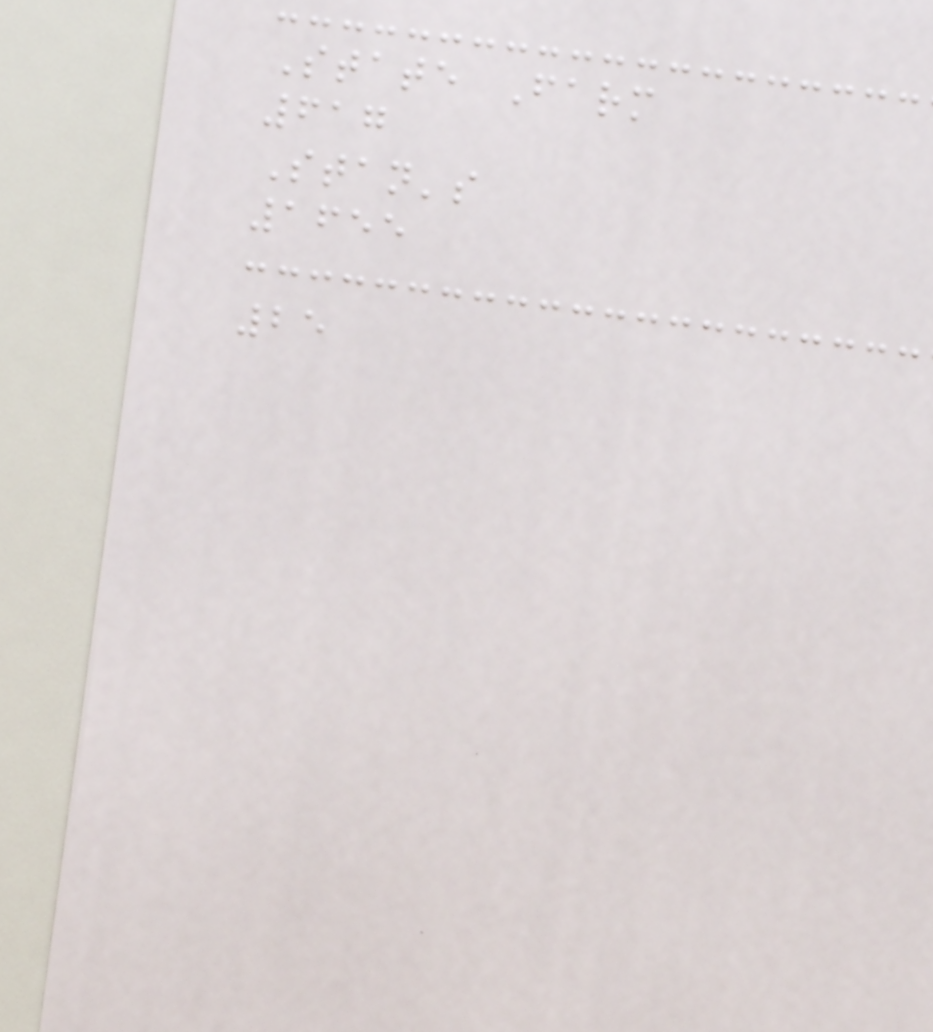State Farm
617
Stan's
1655
25
